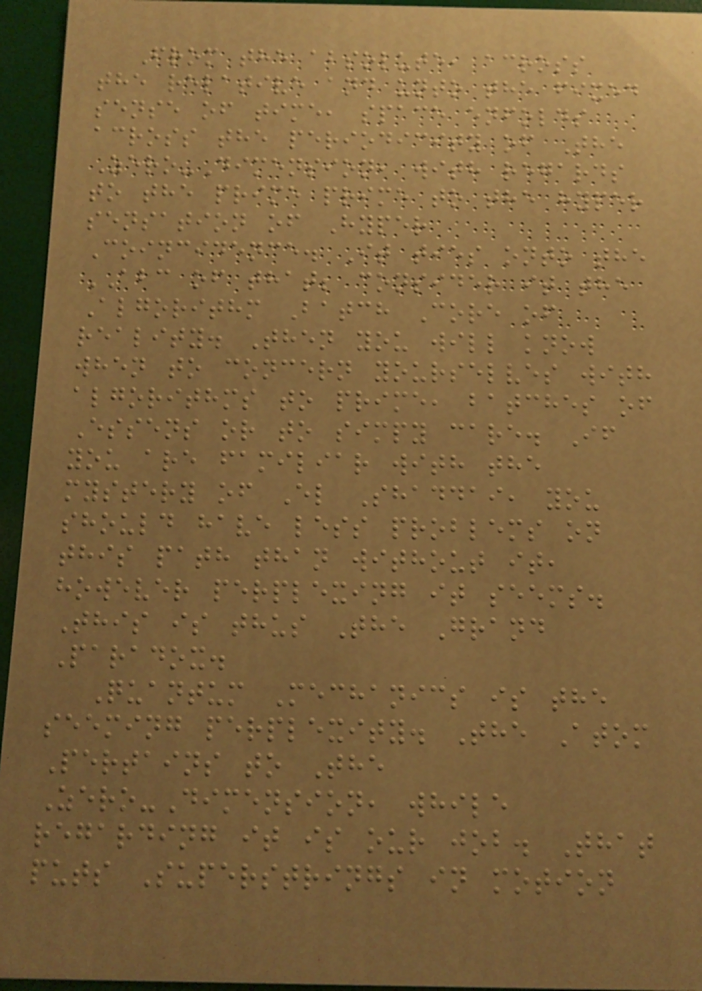From the absolute, across
the relative and unto the fixed
sense of time, space enfolds
across the periodicity of The
Zero-Dimension, with regards
to the prime prime to the hyper
sensation of Hyper
Coincidence. It ties onto the
ABC of that; consider it the
Algorithm Batch Core of
reality. Then you will know
when to concern yourselves with
algorithms to prime, batches of
Essens or to simpy care. If
you are familiar with the
mystery of El Shaddai, you
should have less problems on
this path than without it,
however perplexing it seems.
This is thus The Grand
Paradox.
Quantum Mechanics is the
seeming perplexity. The Atom
Pertains to The
Zero-Dimension, while
regarding it is our job. That
puts Superstrings in motion
